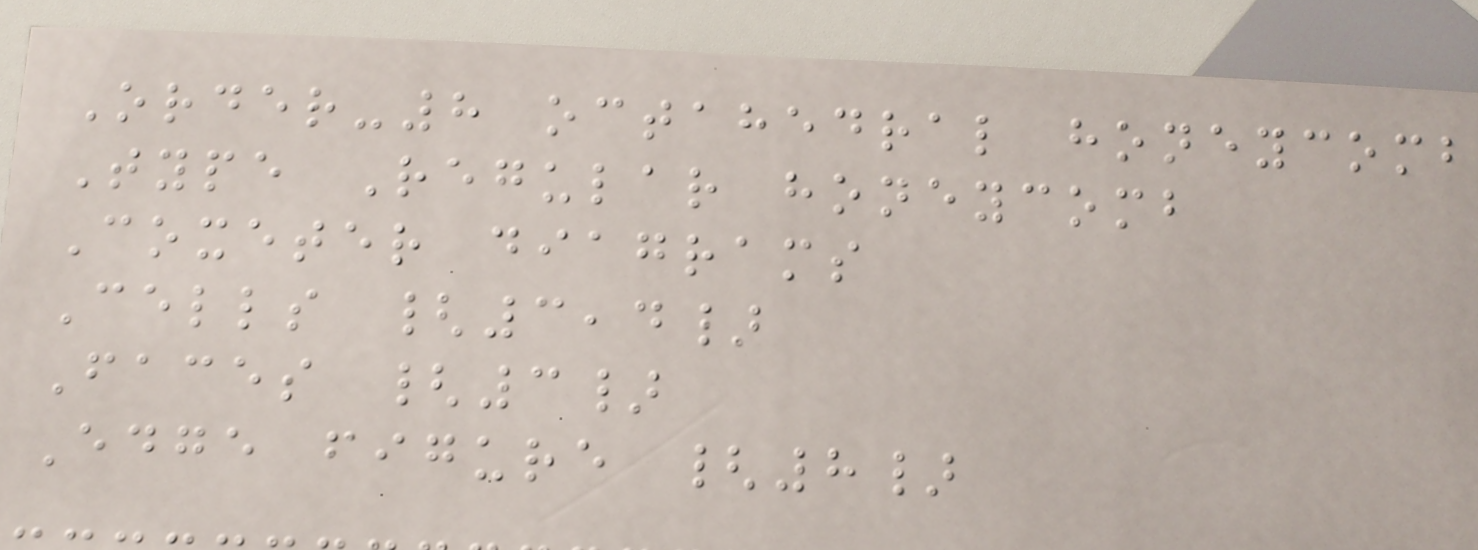Order-8 octahedral honeycomb
Type Regular honeycomb
Coxeter diagrams
Cells {3,4}
Faces {3}
Edge figure {8}
